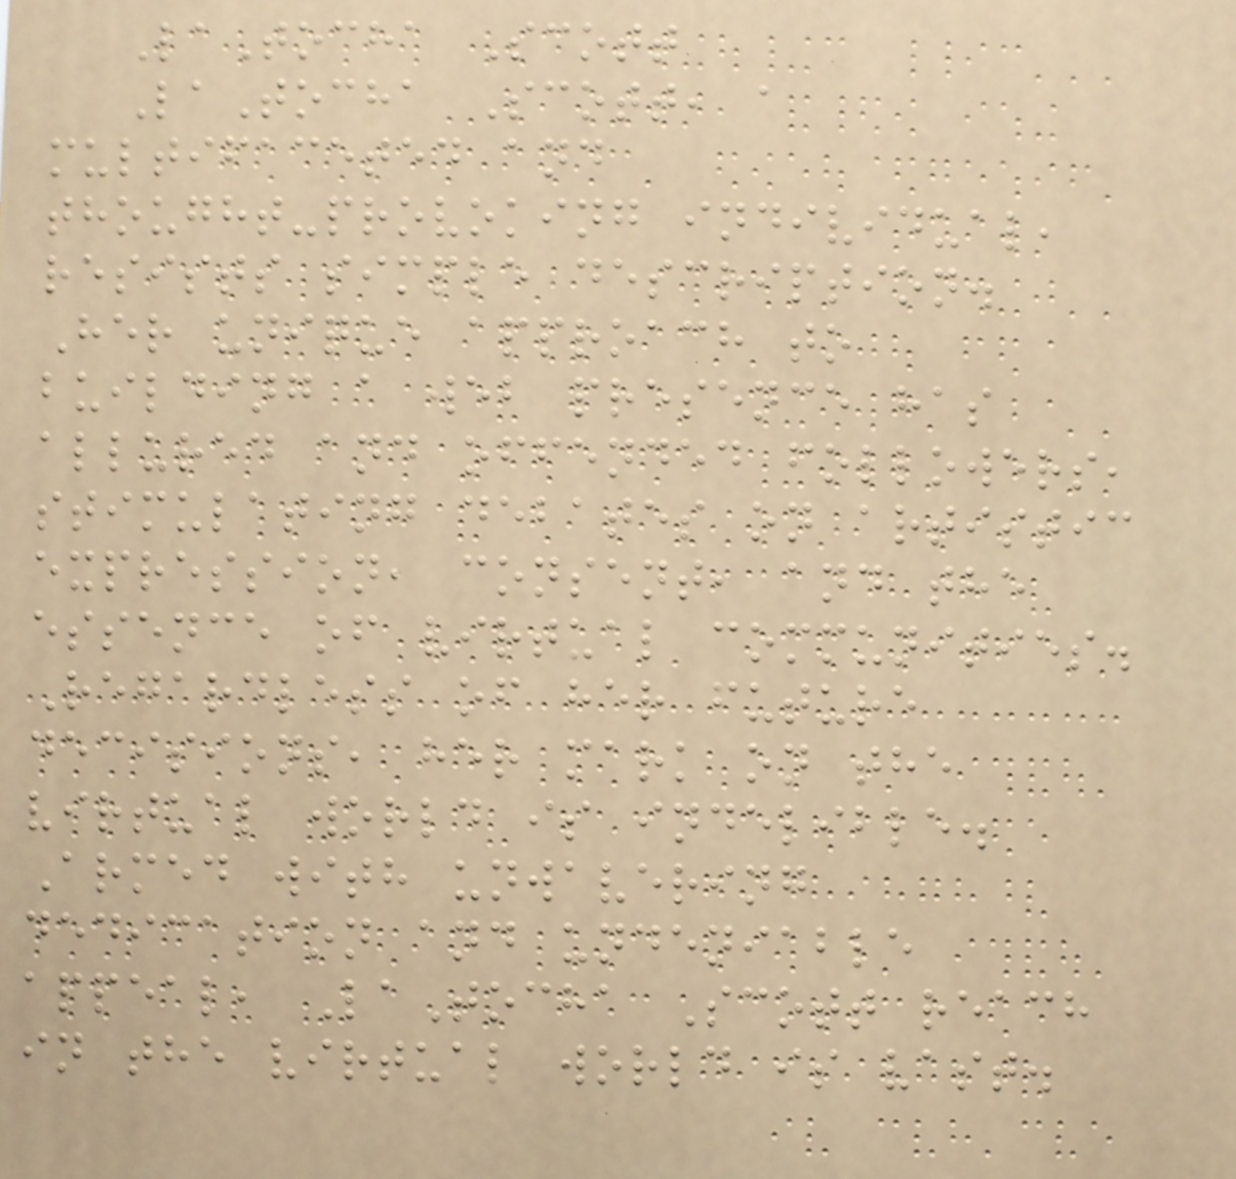LaTocha Scott
LaTocha Scott, a
multifaceted and
thought-provoking individual,
resists simple description.
Her unique approach to
building a web presence has
allured and offended followers,
stimulating debates on artistic
expression, consent, and the
essence of virtual communities.
Regardless of her future
decisions, her mark on the
virtual world is indelible.
Armed with unwavering
dedication and undeniable
appeal, LaTocha Scott reach
in the virtual world is vast.
